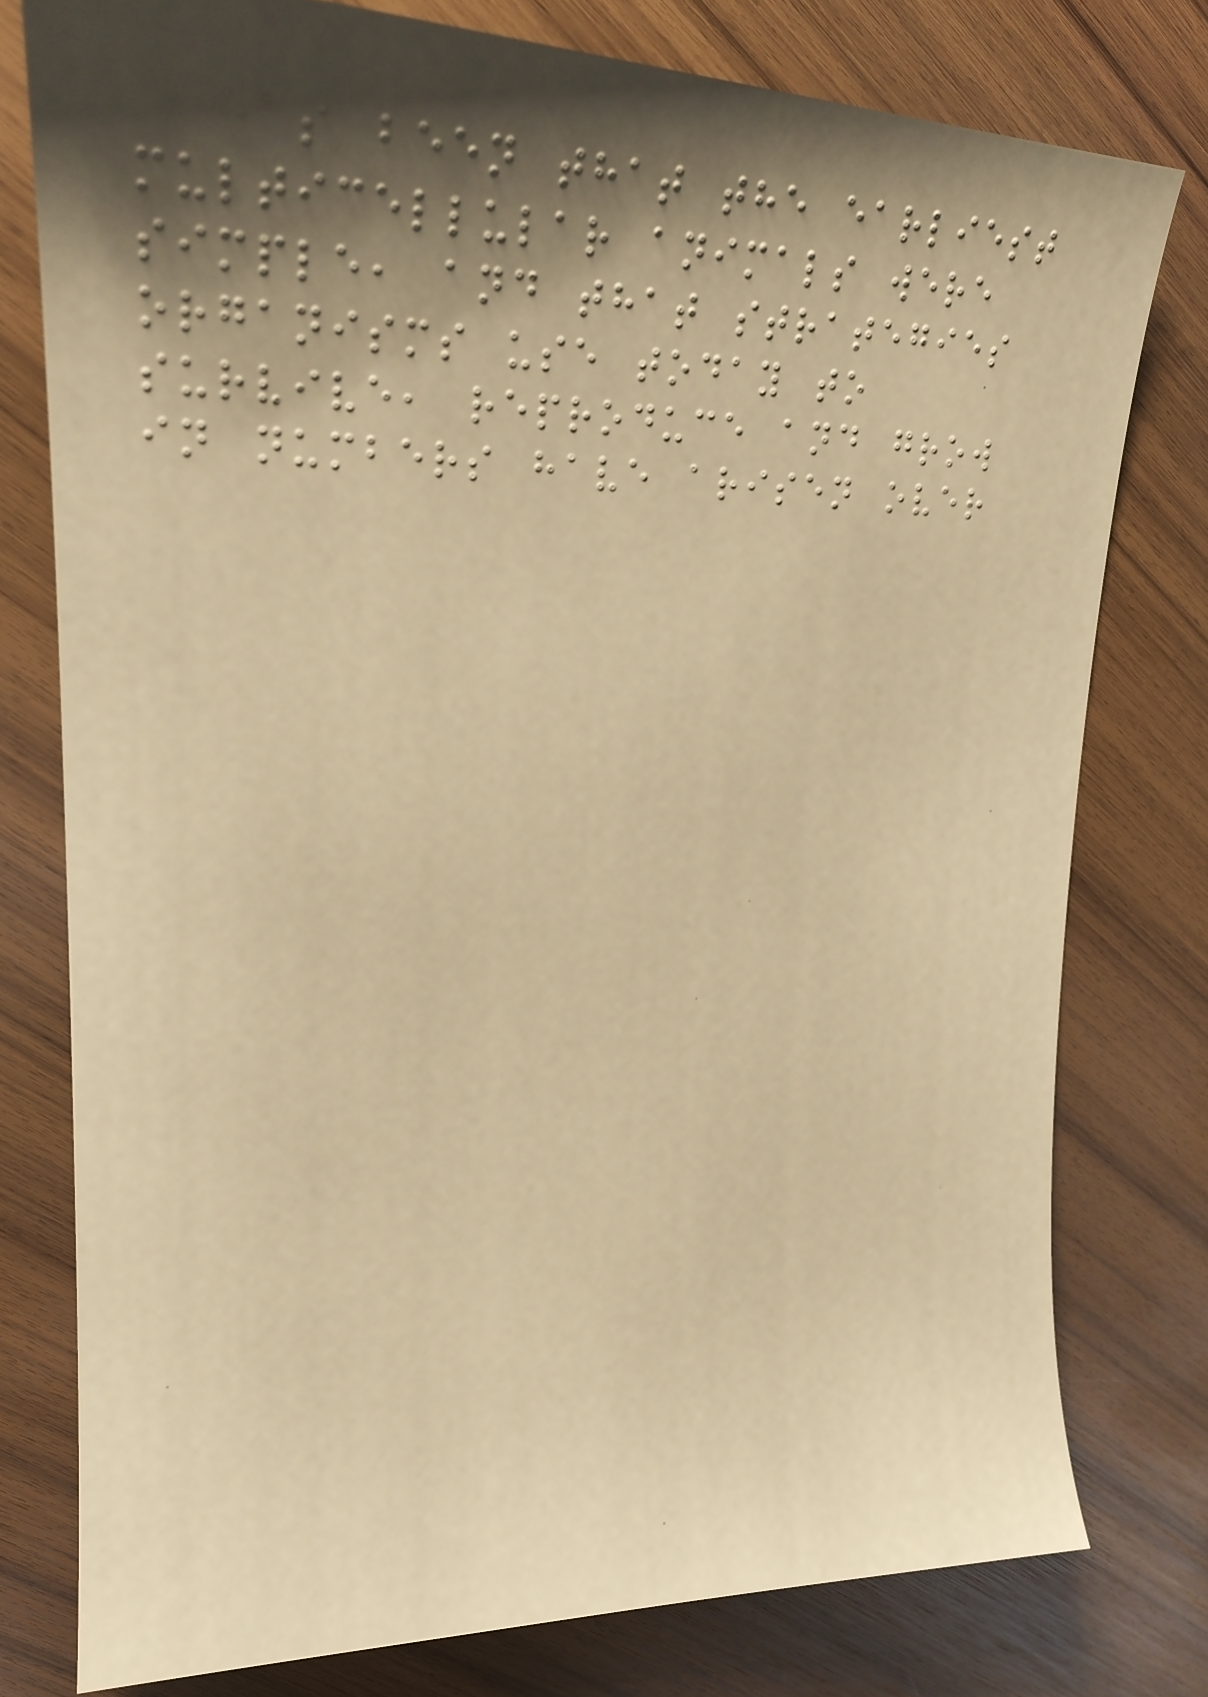has been that the earliest
multicellular animals were
simple, and that strategies
organisms use today to
survive, reproduce and grow
in numbers have arisen over
